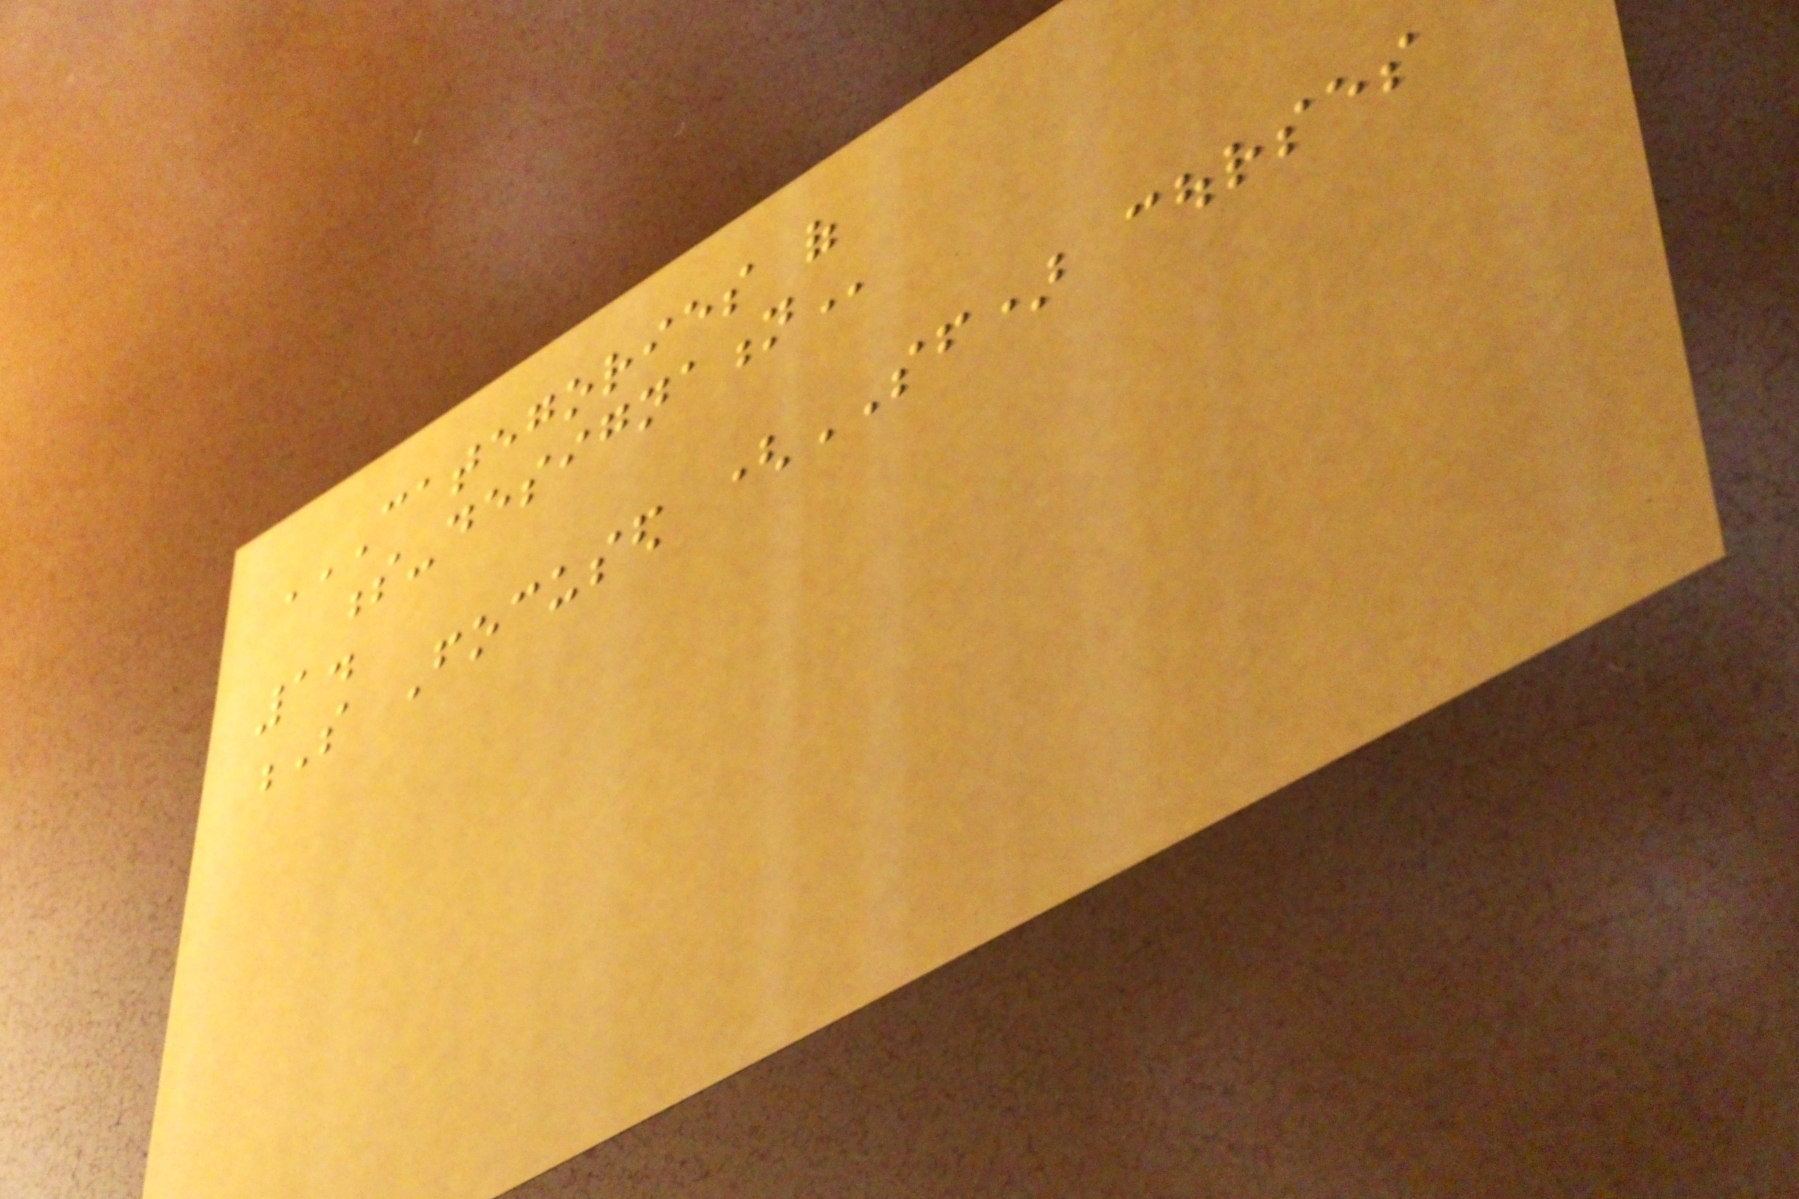CATEGORIES OF
S-DESIGNATION
1.
S Focused (SF) courses
